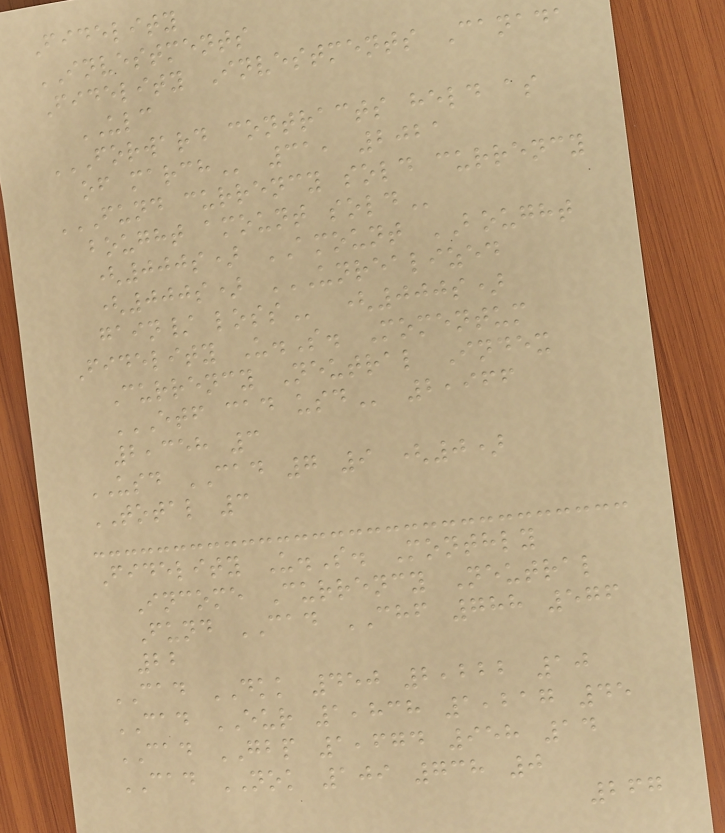Fidelity
INVESTMENTS
Fidelity Investments Canada
ULC
FORWARD CONTRACTS HELD AS
OF MARCH 31, 2021
FUND CURRENCY SOLD CURRENCY
BOUGHT AMOUNT SOLD
(000s) AMOUNT BOUGHT
(000s) UNREALIZED
GAIN/ LOSS (000s)
Fidelity U.S. Momentum
Currency Neutral Index
ETF CAD USD 2,966
2,358 3
USD CAD 7 9 (0)
TOTAL 3
Fidelity U.S. Monthly
Income Currency Neutral
Fund CAD CHF 788 576
22
CAD DKK 450 2,222 10
CAD EUR 1,838 1,217 45
CAD GBP 1,674 958 14
CAD NOK 109 738 0
267
